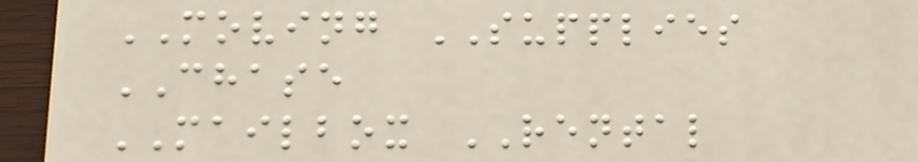MOVING SUPPLIES
CHASE
MAILBOX RENTAL
